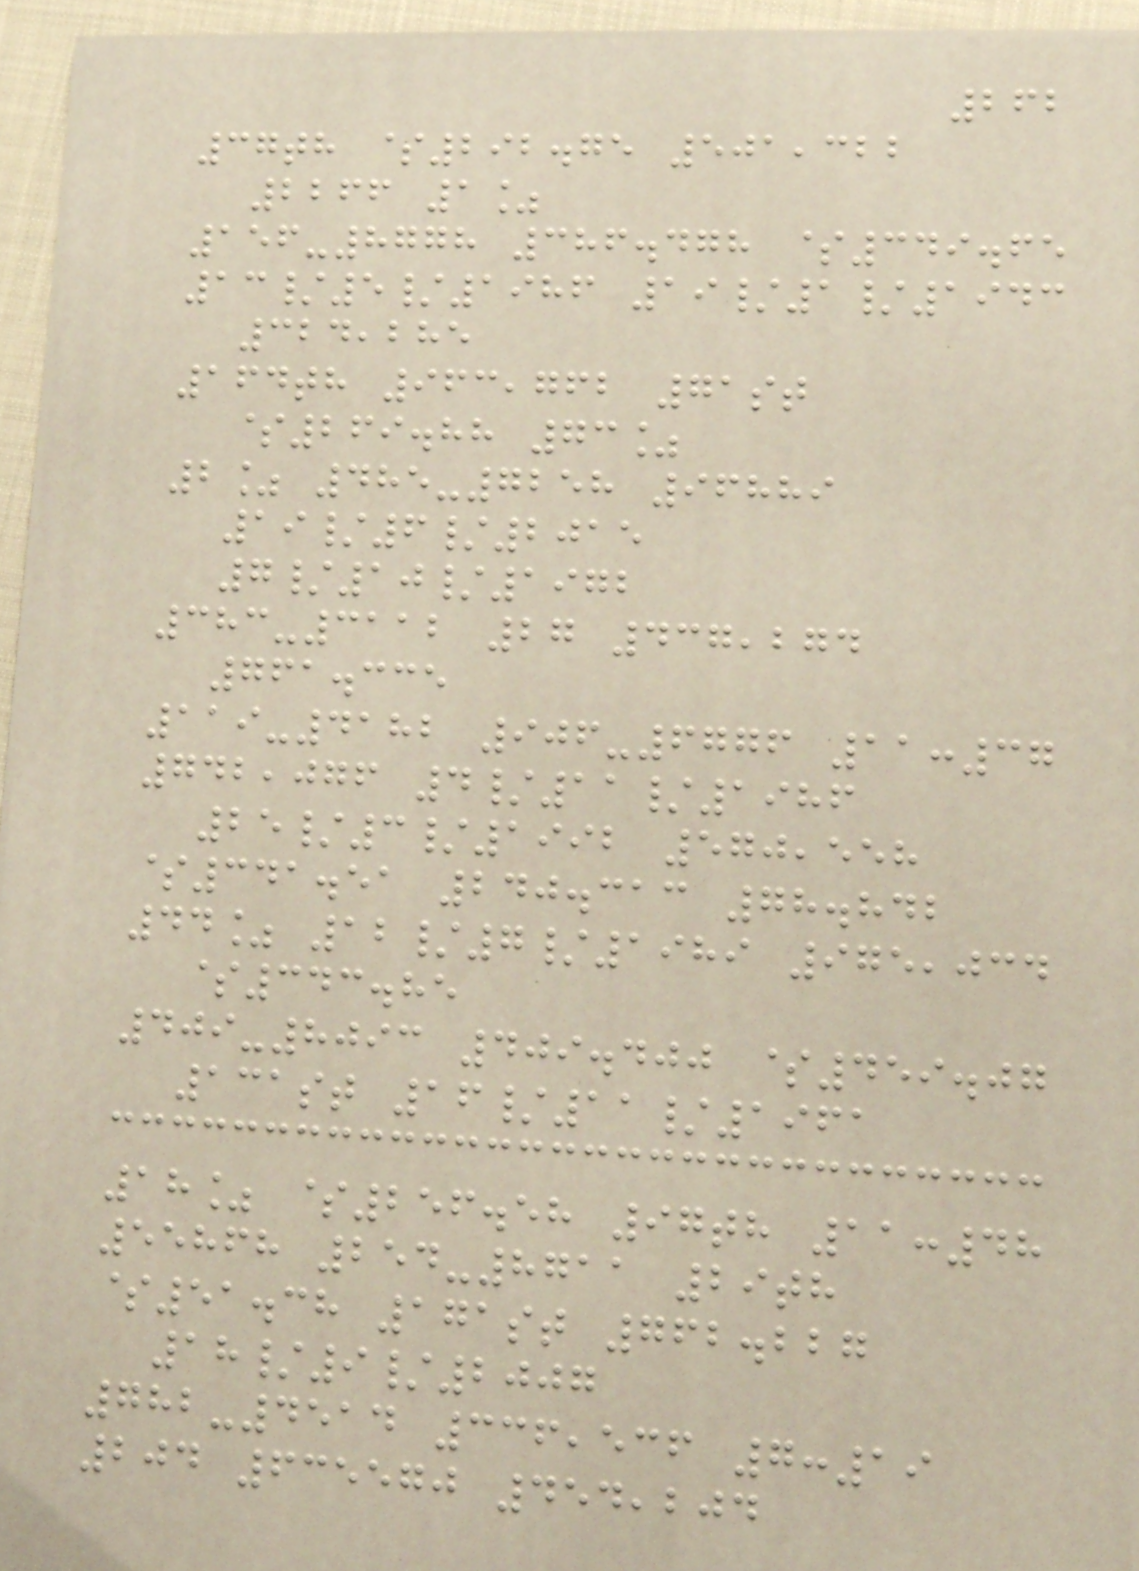262
37th $292.75 501,322
2266 1%
156-8778 386.478 $349.65
13/5/1986 19/1/1943
324,285
164th 963,762 71st
$269.88 73%
2% 485-7258 96889
19/6/2015
7/10/1972
383-3112 27 437,274
761.335
119-4182 906-6776 11:37
742,076 4/11/1986
25/3/1992 570,558
$341.51 240.313 78.842
44% 12/7/1989 975,034
$343.85
409-8093 409.400 $459.07
131st 16/11/1961
18% $256.58 97th 11:48
55868 254-8711 29th
$51.38 171st 762.227
18/9/2007
782-4514 336,536 7:19
204 635570 454,204
